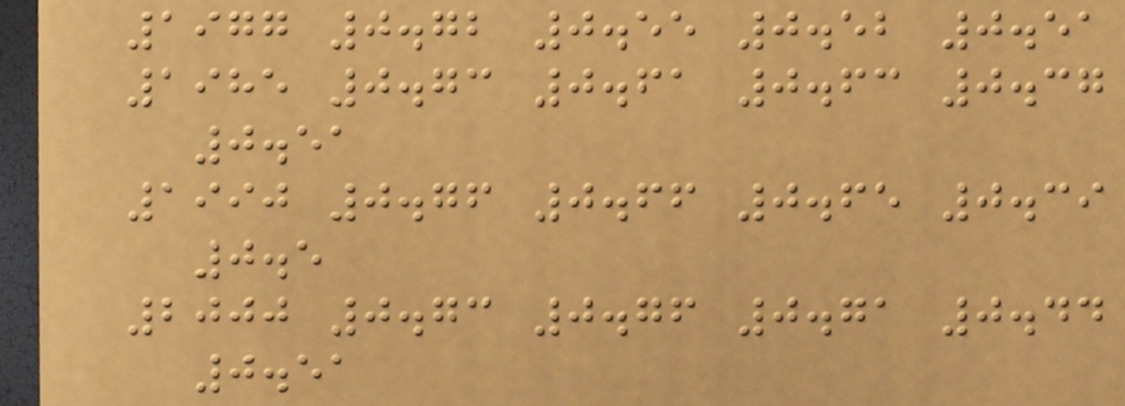1977 0.72 0.55 0.52 0.51
1985 0.73 0.61 0.63 0.37
0.51
1990 0.76 0.66 0.65 0.39
0.5
2000 0.73 0.76 0.71 0.44
0.51
